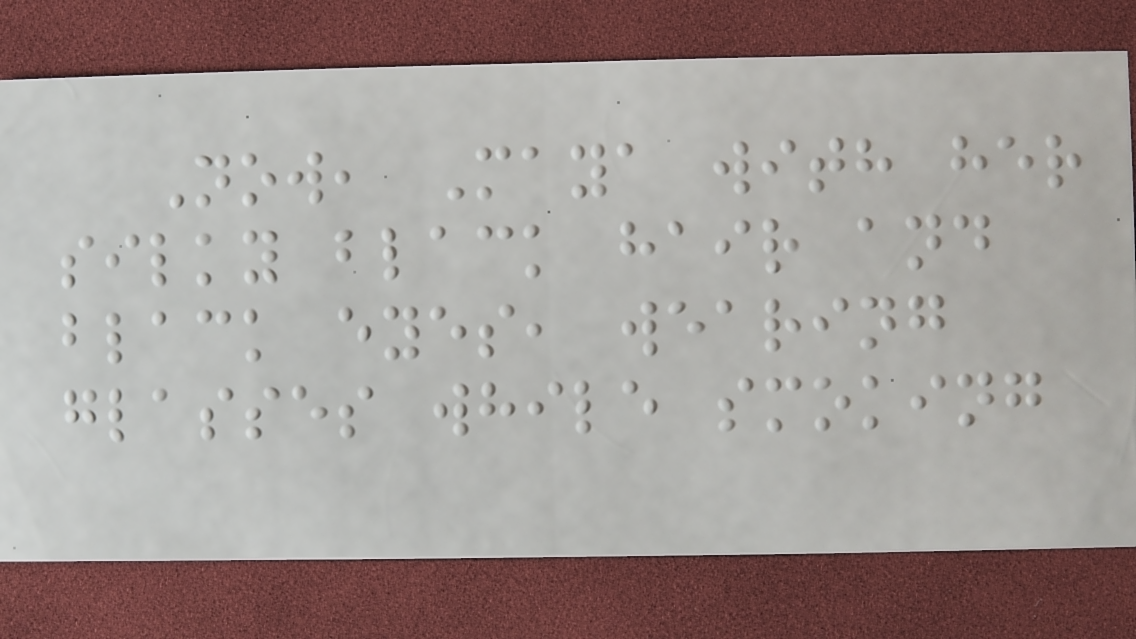Now, Maya with her
silky black hair and
black eyes, wearing
glasses while smoking
